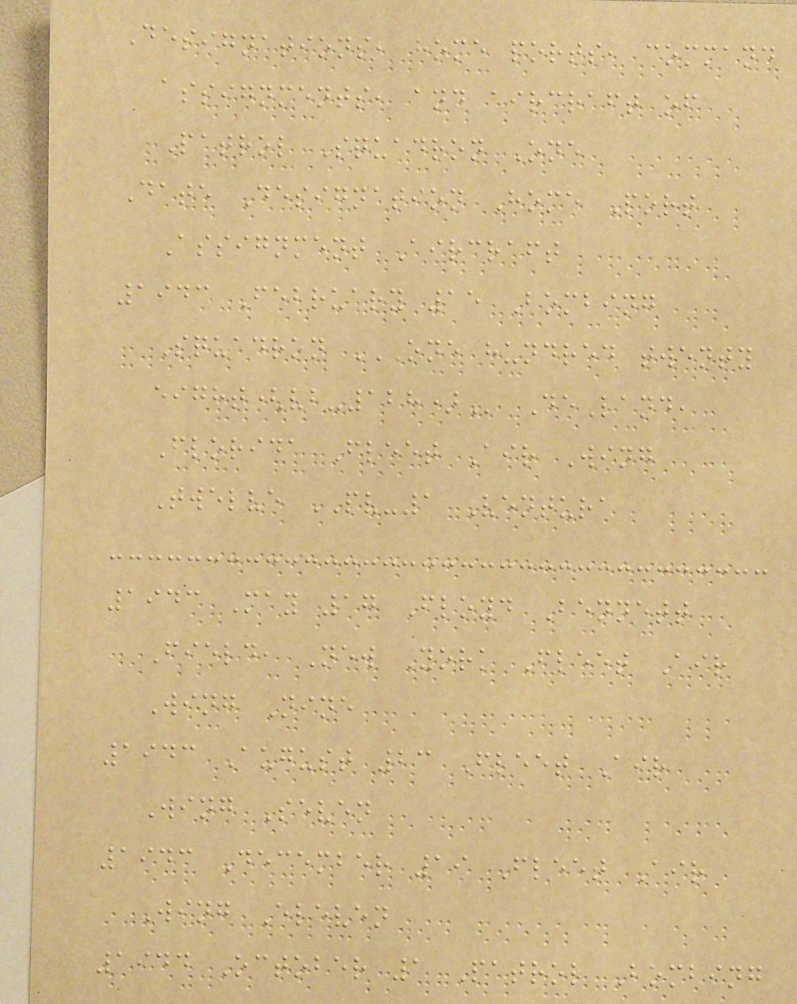Designations, home ports, command
assignments, and aircraft of
Patrol Squadron One
Date Designation Home Port
Assignment Aircraft
1943 February 15 Bombing
Squadron ONE HUNDRED TWENTY
EIGHT(VB-128) DeLand,
Florida Fleet Air Wing
Twelve PV-1 Ventura
1943 May 17 Floyd Bennett
Field, New York Fleet Air
Wing Nine
1943 August 23 Fleet Air
Wing Seven
1943 December 19 Fleet Air
Wing Eleven
1944 October 1 Patrol Bombing
